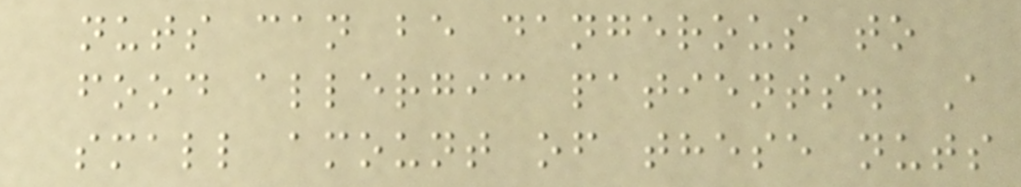nuts can be dangerous to
food allergic patients. A
small amount of these nuts
